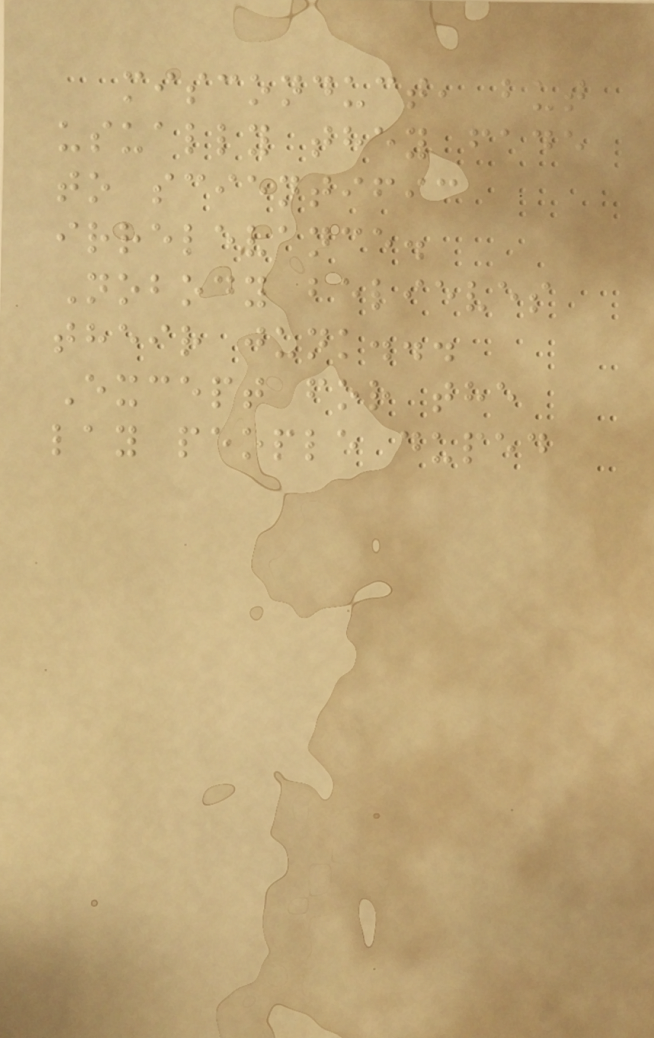misconduct, but
usually they fade
to scientific
irrelevance.
Nobody believes
their junk...
Except for the
lay people duped
